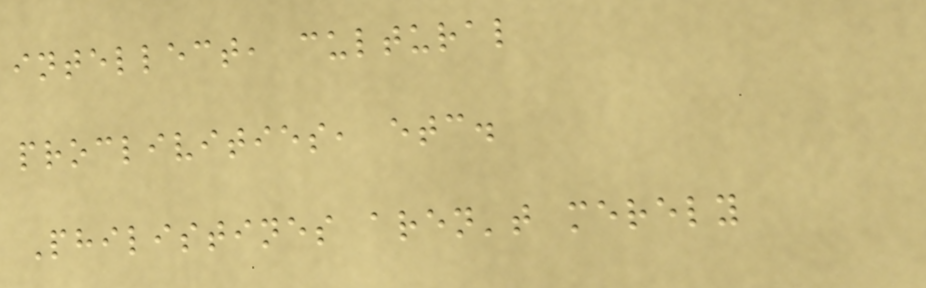intellect, cultural
proclivities, etc.
Philistines aren't merely
